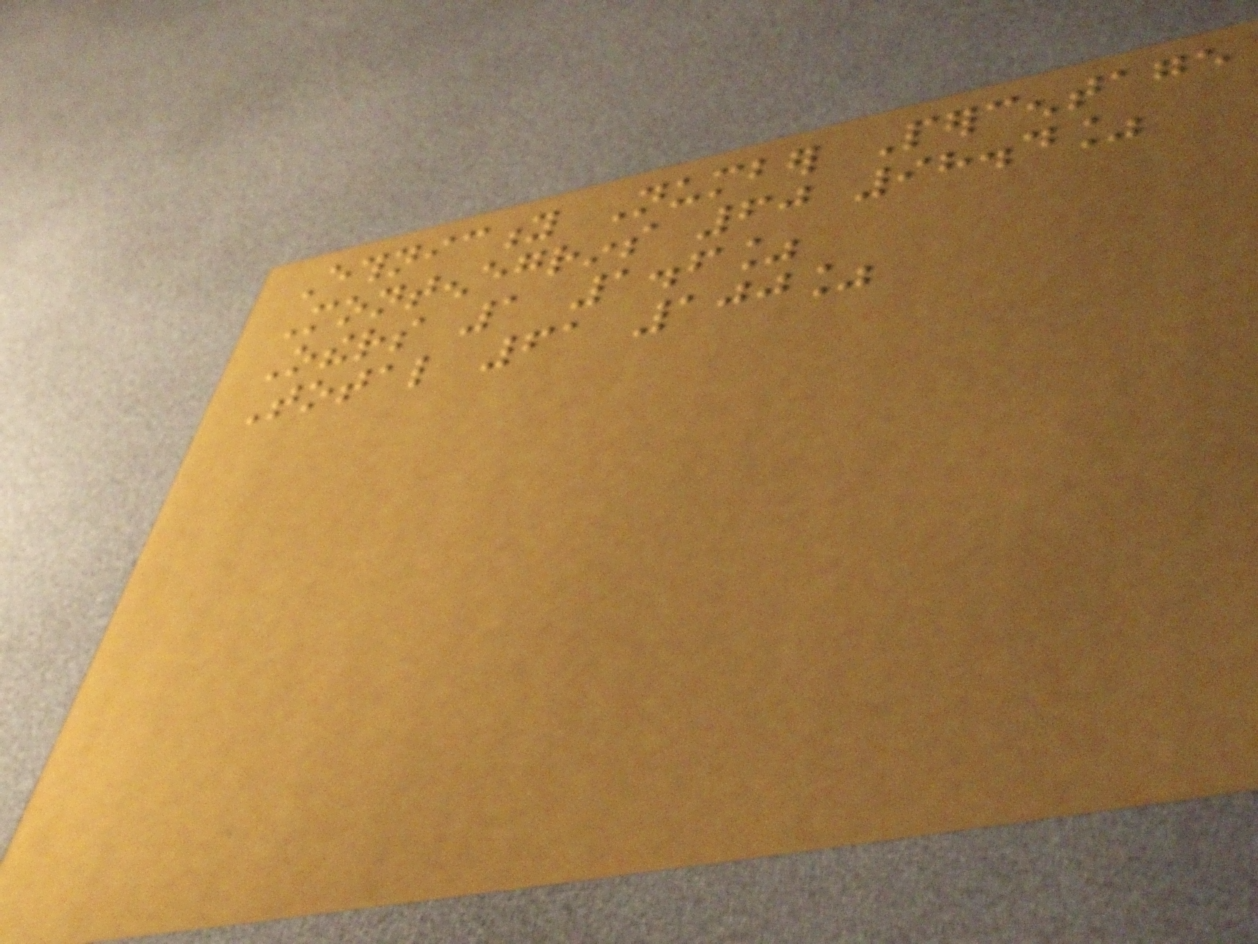Ethnicity Number Percentage
Montenegrins 60 98.4%
Others 1 1.6%
Total 61 100%
